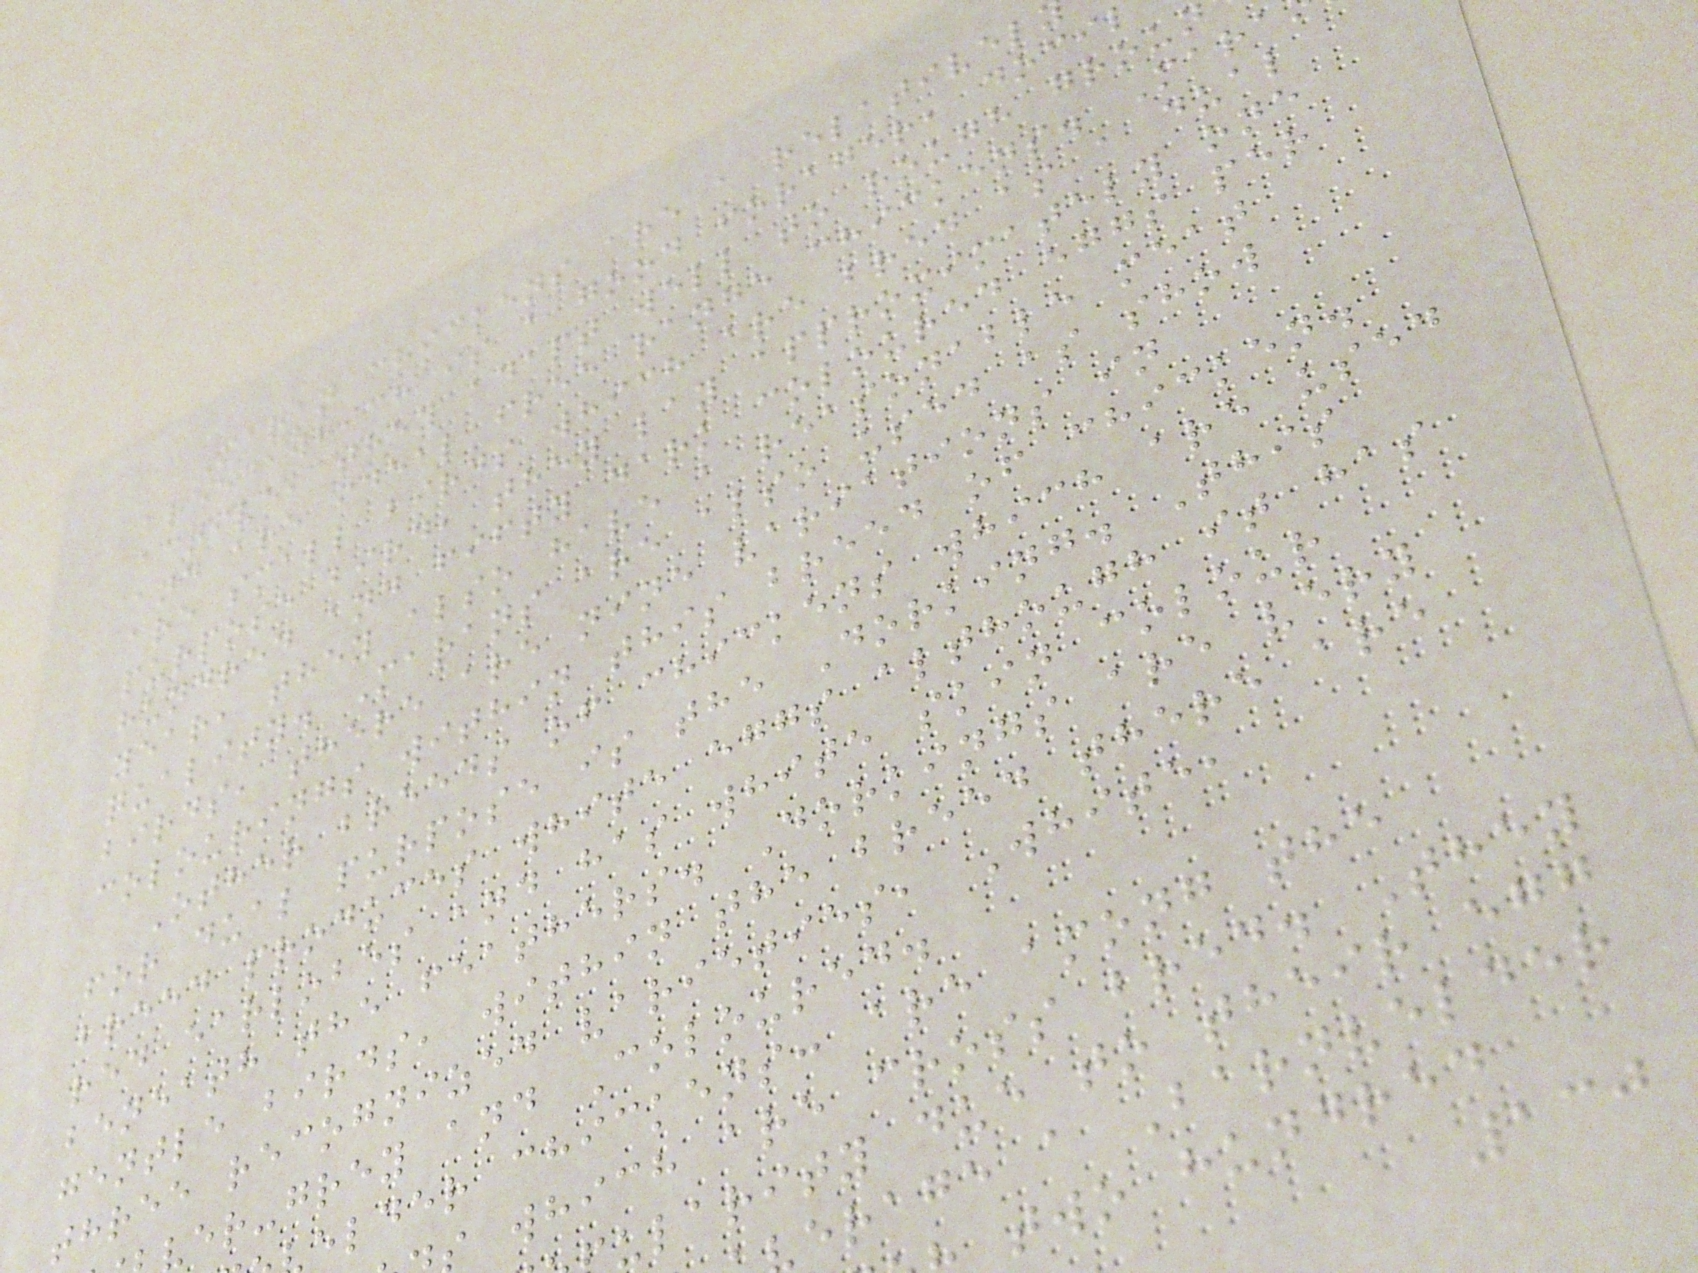Maran chickens are a relativel
breed which is a good forager, doci
active, they adapt well to rough groun
and are ideal free range chickens. Mara
are small birds which are bred as a dual
purpose bird, they lay approximately one
hundred and fifty dark coloured eggs per
year, they also have a reasonable meat
quality. Marans are also used as show
birds, there are nine variations in
colourings within this breed of chicken.
Other breeds of chickens which are used
for dual purpose is the Dorking. This
breed produces white eggs although it has
red earlobes and has white skin colour
beneath the feathers. Dorkings are very
gentle birds, within the breed there are
three recognized varieties, White,
er-grey and Coloured.
elder chickens: are among the
which are cross bred. They
ularity due to their egg
erage a Barnvelder
two hundred
130
